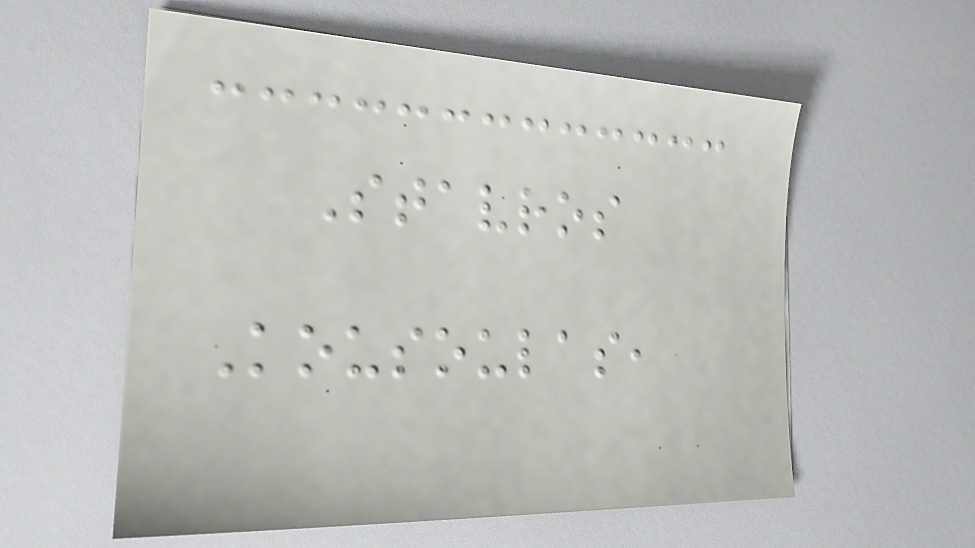Stavros
Kousoulas,
